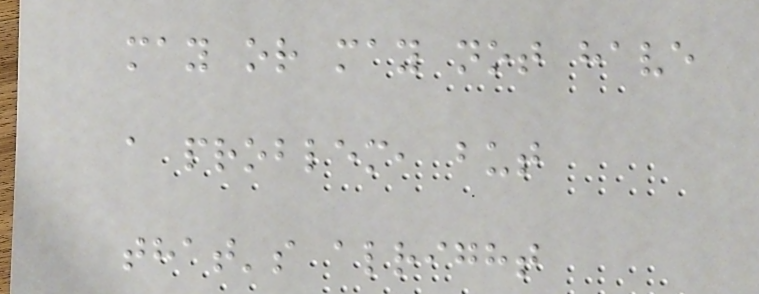may or may not have
a problem, but
that's alright
